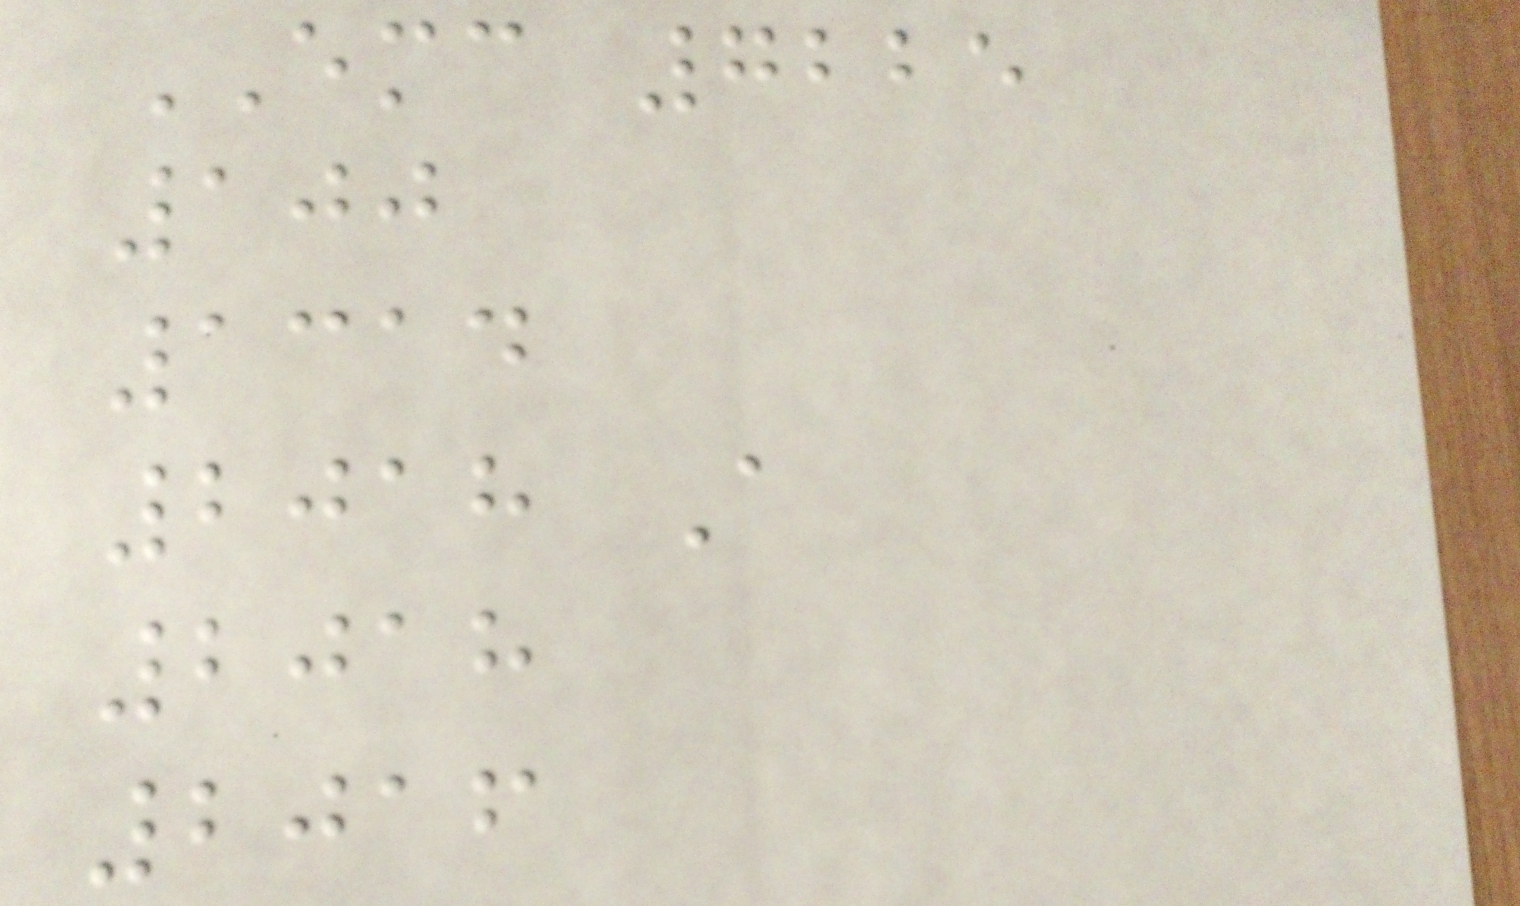EMC 7225
100
1314
2018 A
2018
2016
